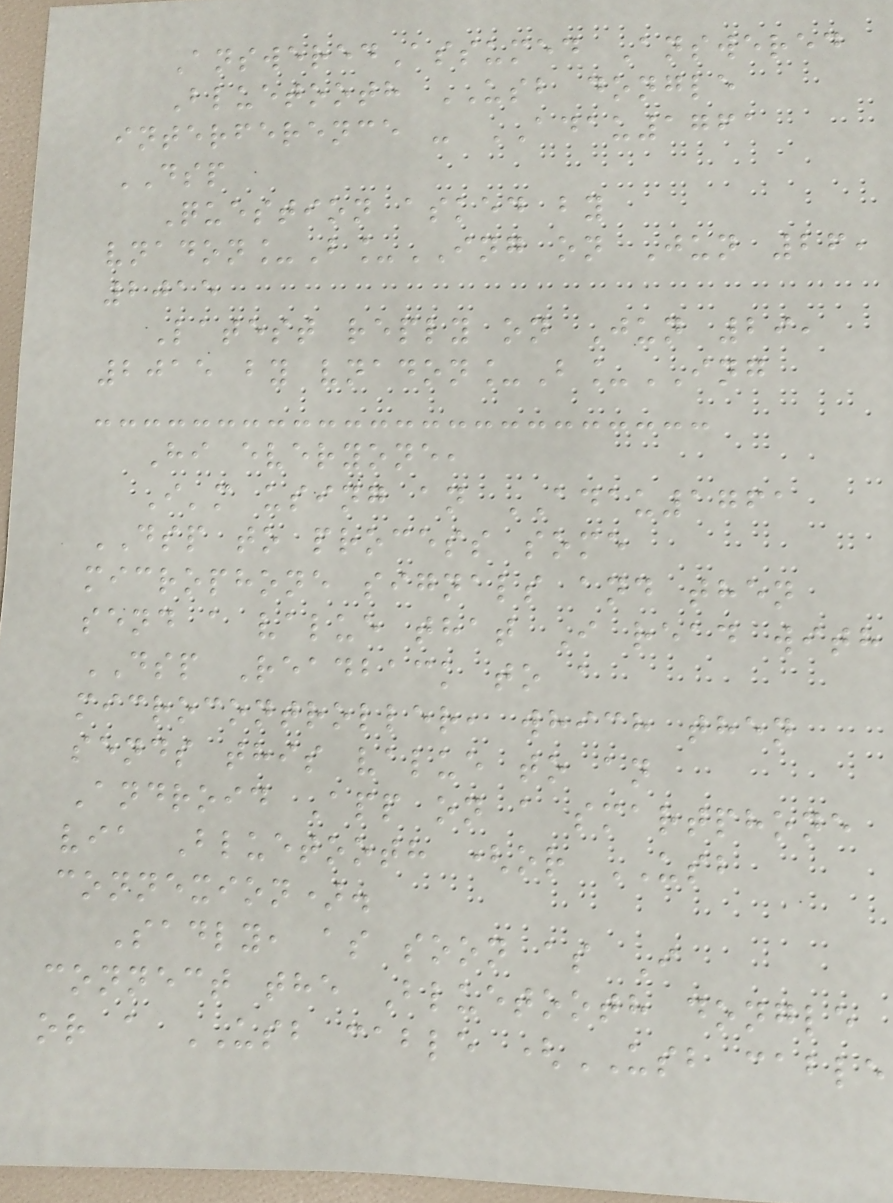AnsweredAssumed Answered
Bluetooth USB dongle
interference - ADAU1761
DSP
Question asked by
vnadon_B_ING on Jun 26,
2015
Latest reply on Jun 29,
2015 by vnadon_B_ING
Hi everyone,
I'm using an ADAU1761
DSP to process some
microphone signals and then
send a value that I read with
DSP Readback to a
microcontroller, which then
sends this value to an
Android App on a smartphone
via Bluetooth (or USB
connexion).
Sadly, as soon as I
connect the Bluetooth dongle
or a USB cable (USB cable
